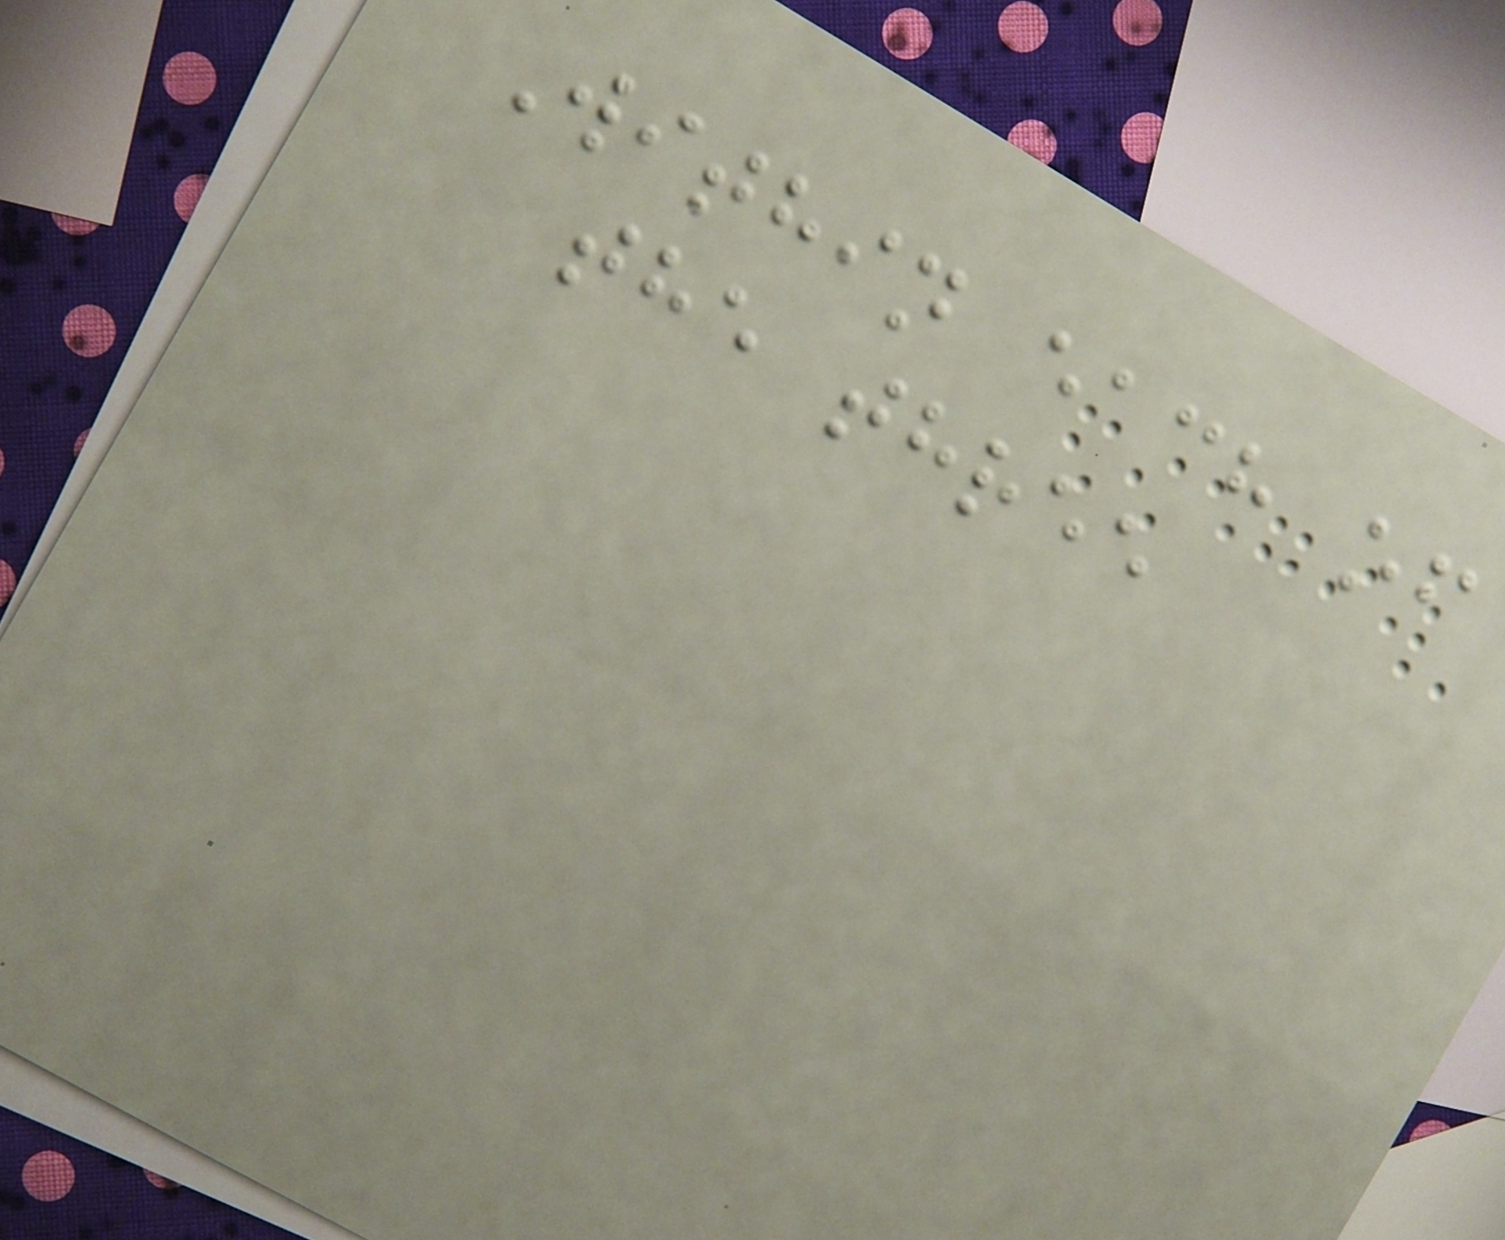Within each of
the three
